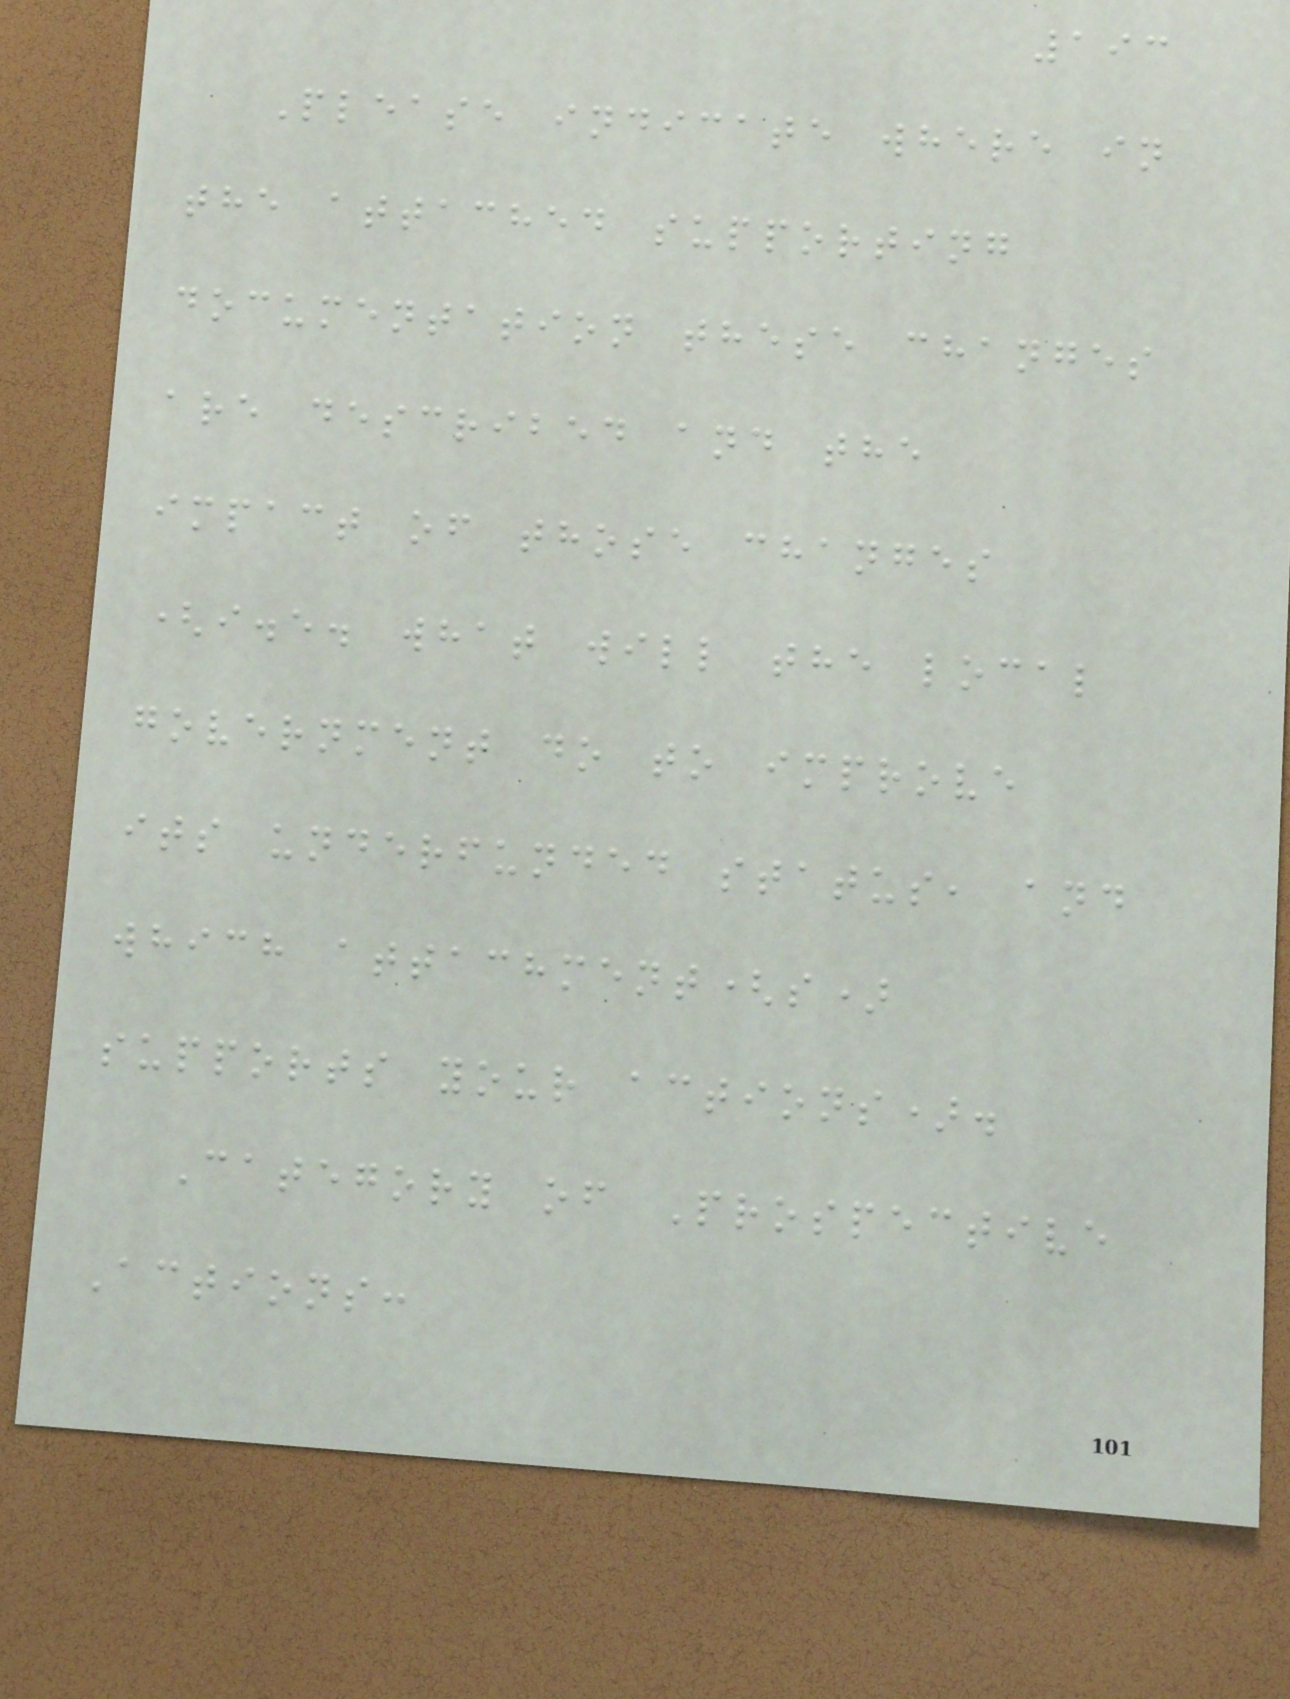193
Please indicate where in
the attached supporting
documentation these changes
are described and the
impact of those changes
(i.e. what will the local
government do to improve
its underfunded status, and
which attachment(s)
supports your actions).
Category of Prospective
Actions:
